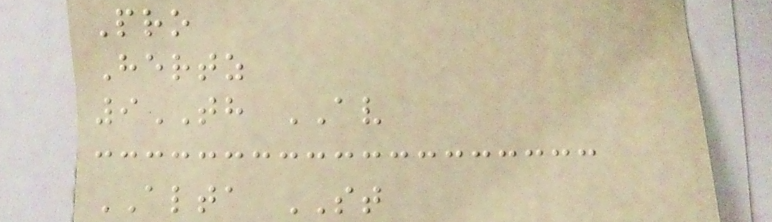Pro
Hertz
9TH AV
ALTA ST
